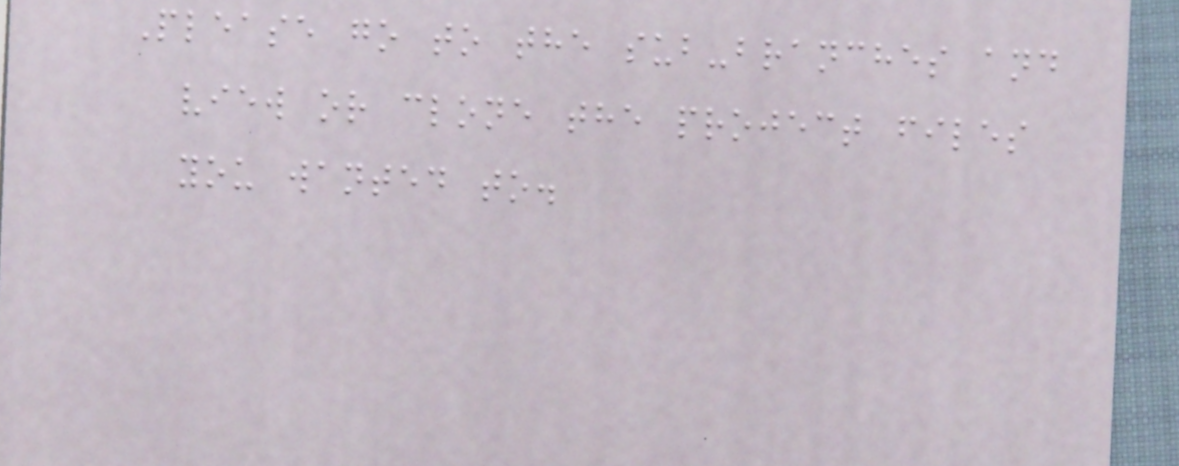Please go to the sub-branches and
view or clone the project files
you wanted to.
